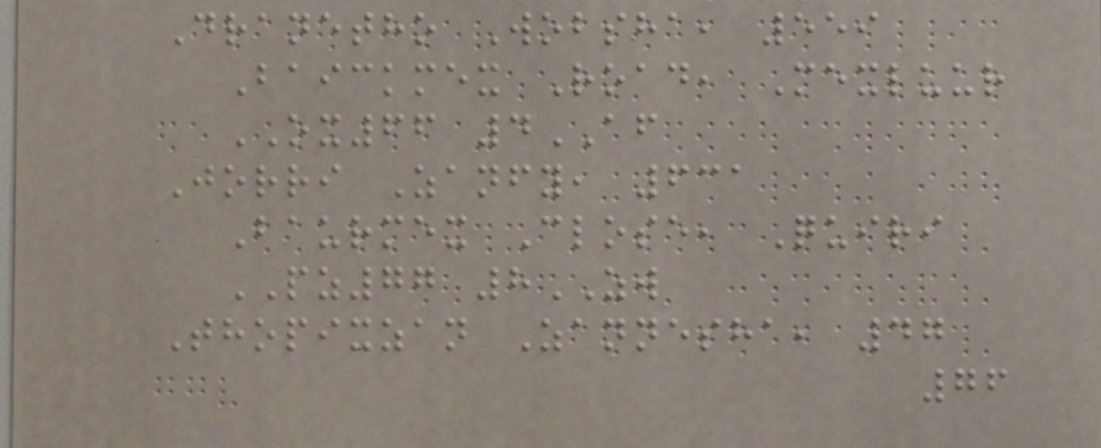Dranetho Wobsha, 559
Baickmex Road, Mexluur
OX66 4AF
Jorri Zanfy, 631
Baurmex Close, Quiri
PZ77 8ZW
Thopixzan Zannesha, 47
76
